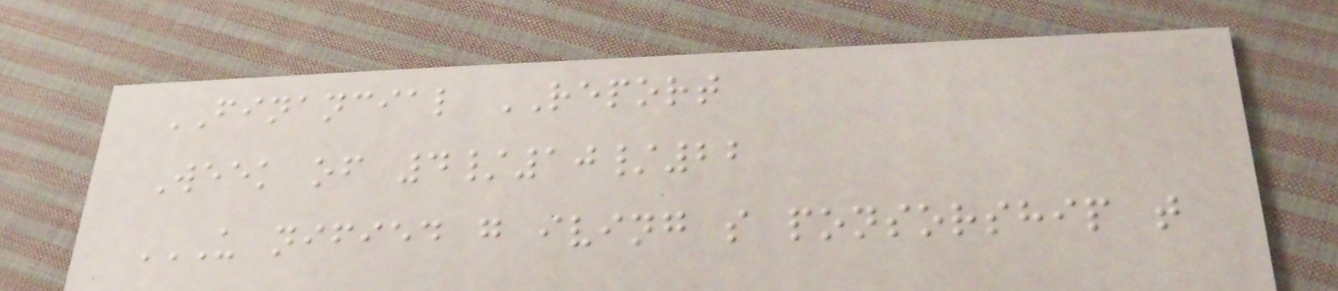FINANCIAL REPORT
Week of 4/10/22
U NIFIED G IVING S PONSORSHIP T
